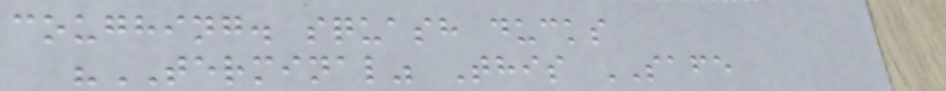coughing. squash ducks
"TERMINAL" This SAFE
